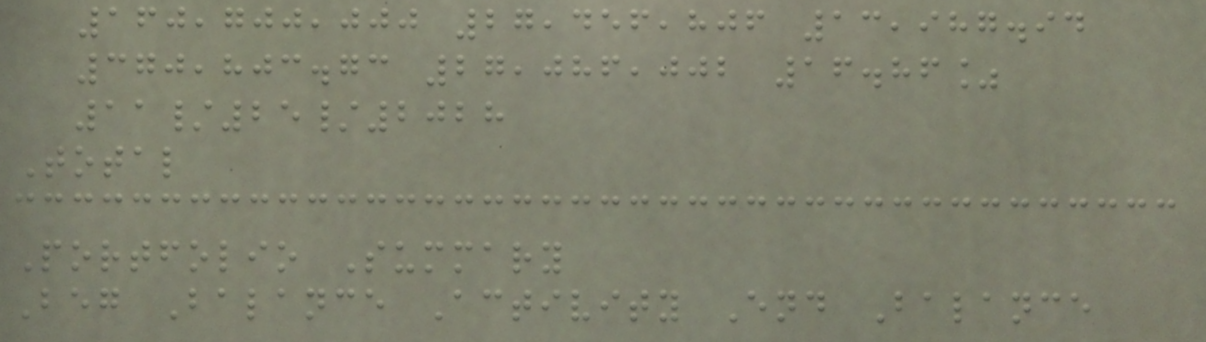160,700,000 27,456,806 13,987.94
370,803.73 27,086,002 16.86%
11/25/2028
Total
Portfolio Summary
Beg Balance Activity End Balance
